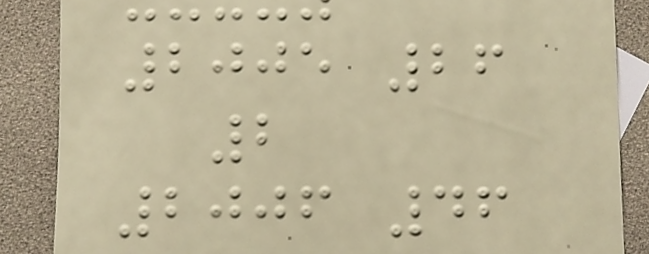2005 26
2
2006 46
